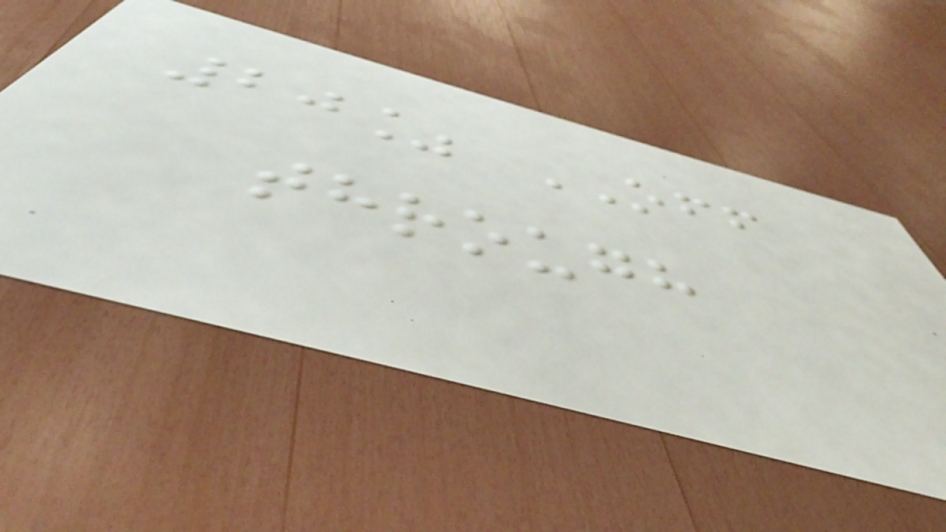20% OFF
through
